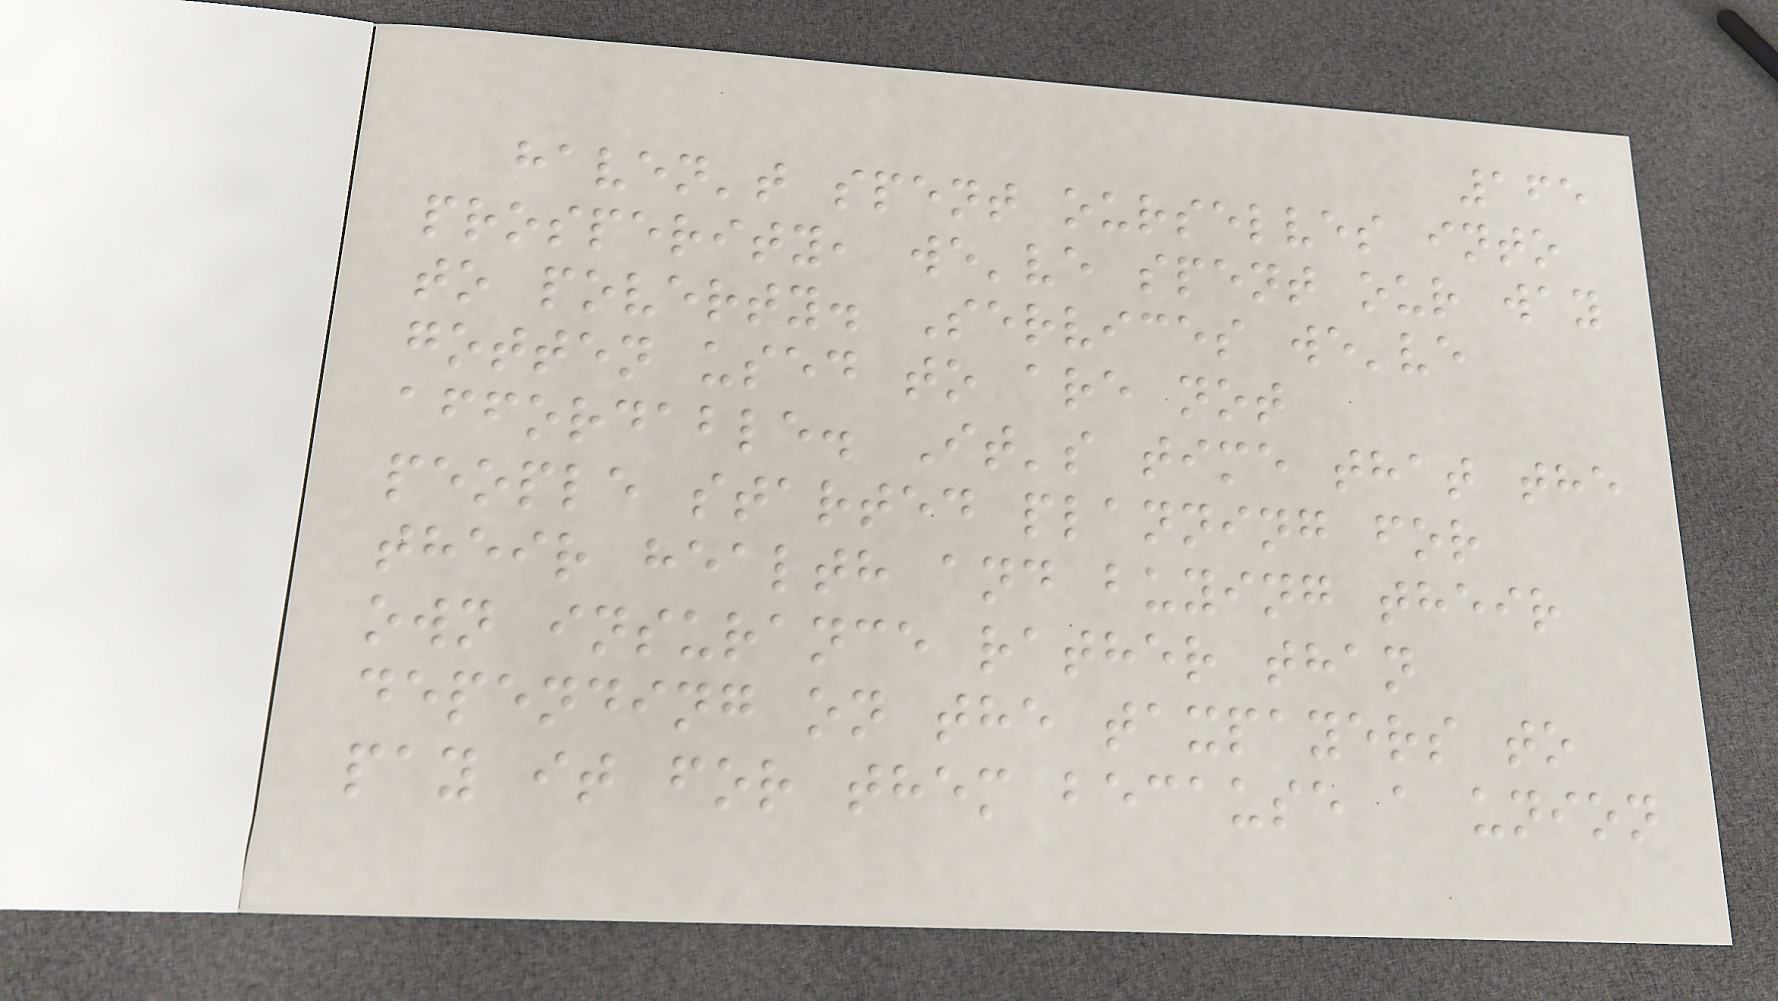165
haven't spent ourselves into
prosperity, we've spent our way
to poverty. Services we've
gotten used to are not
affordable. It's time that the
people started planning for
their health and buying their
own insurance rather than
depending on the taxpayers to
pay it for them because a union
